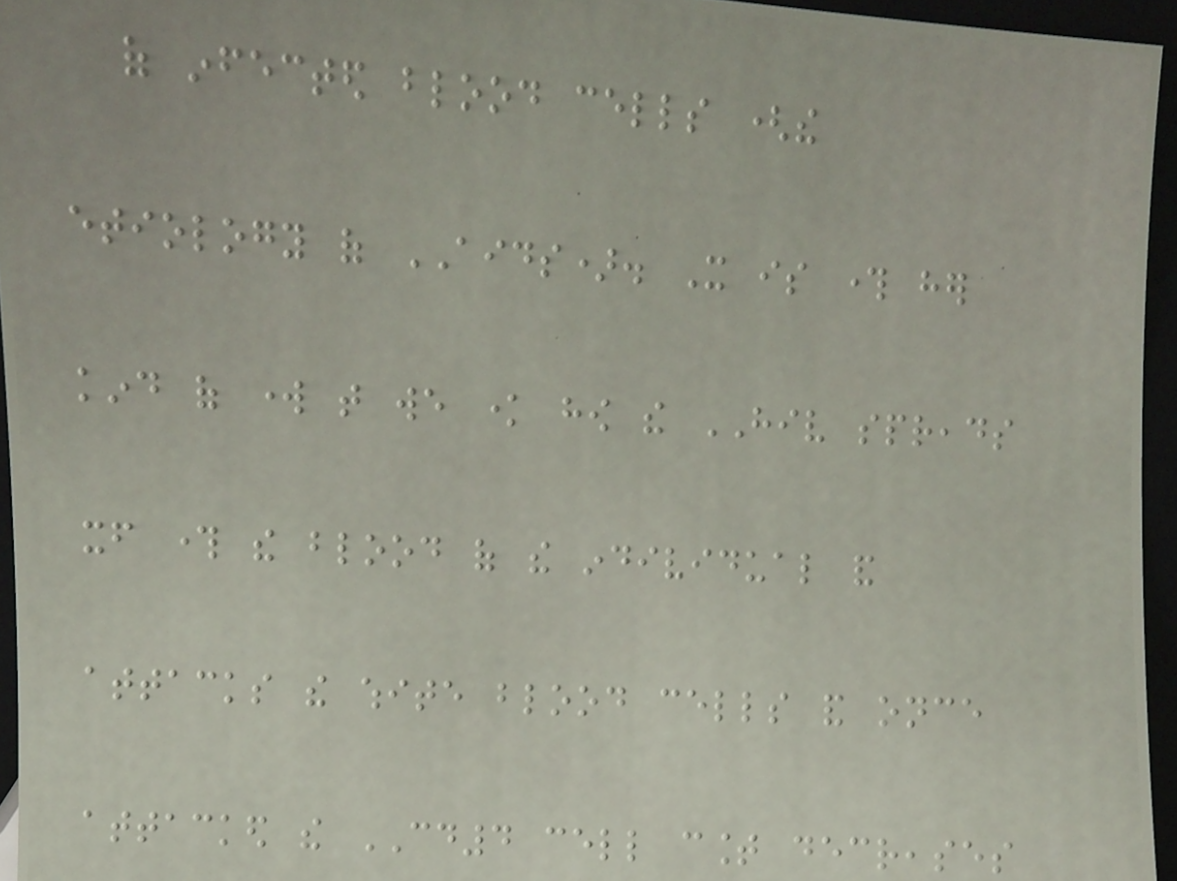of infected blood cells (the
etiology of AIDS). It is through her
kind of work that we know how the HIV spreads
itself through the blood of the individual and
attacks the white blood cells and once
attacked the CD4 cell count decreases
